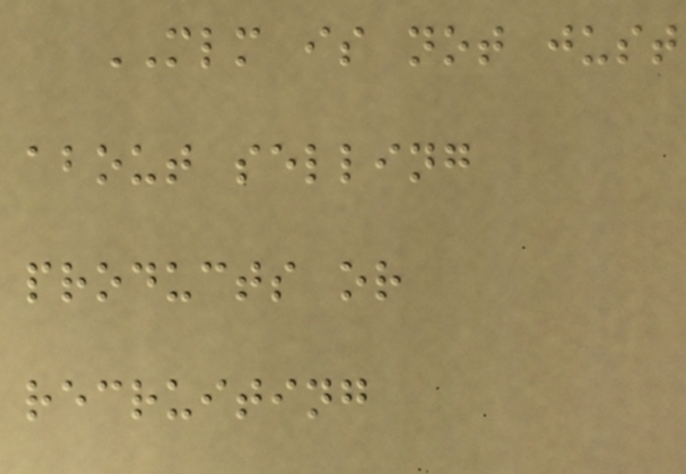MLM is not just
about selling
products or
recruiting
